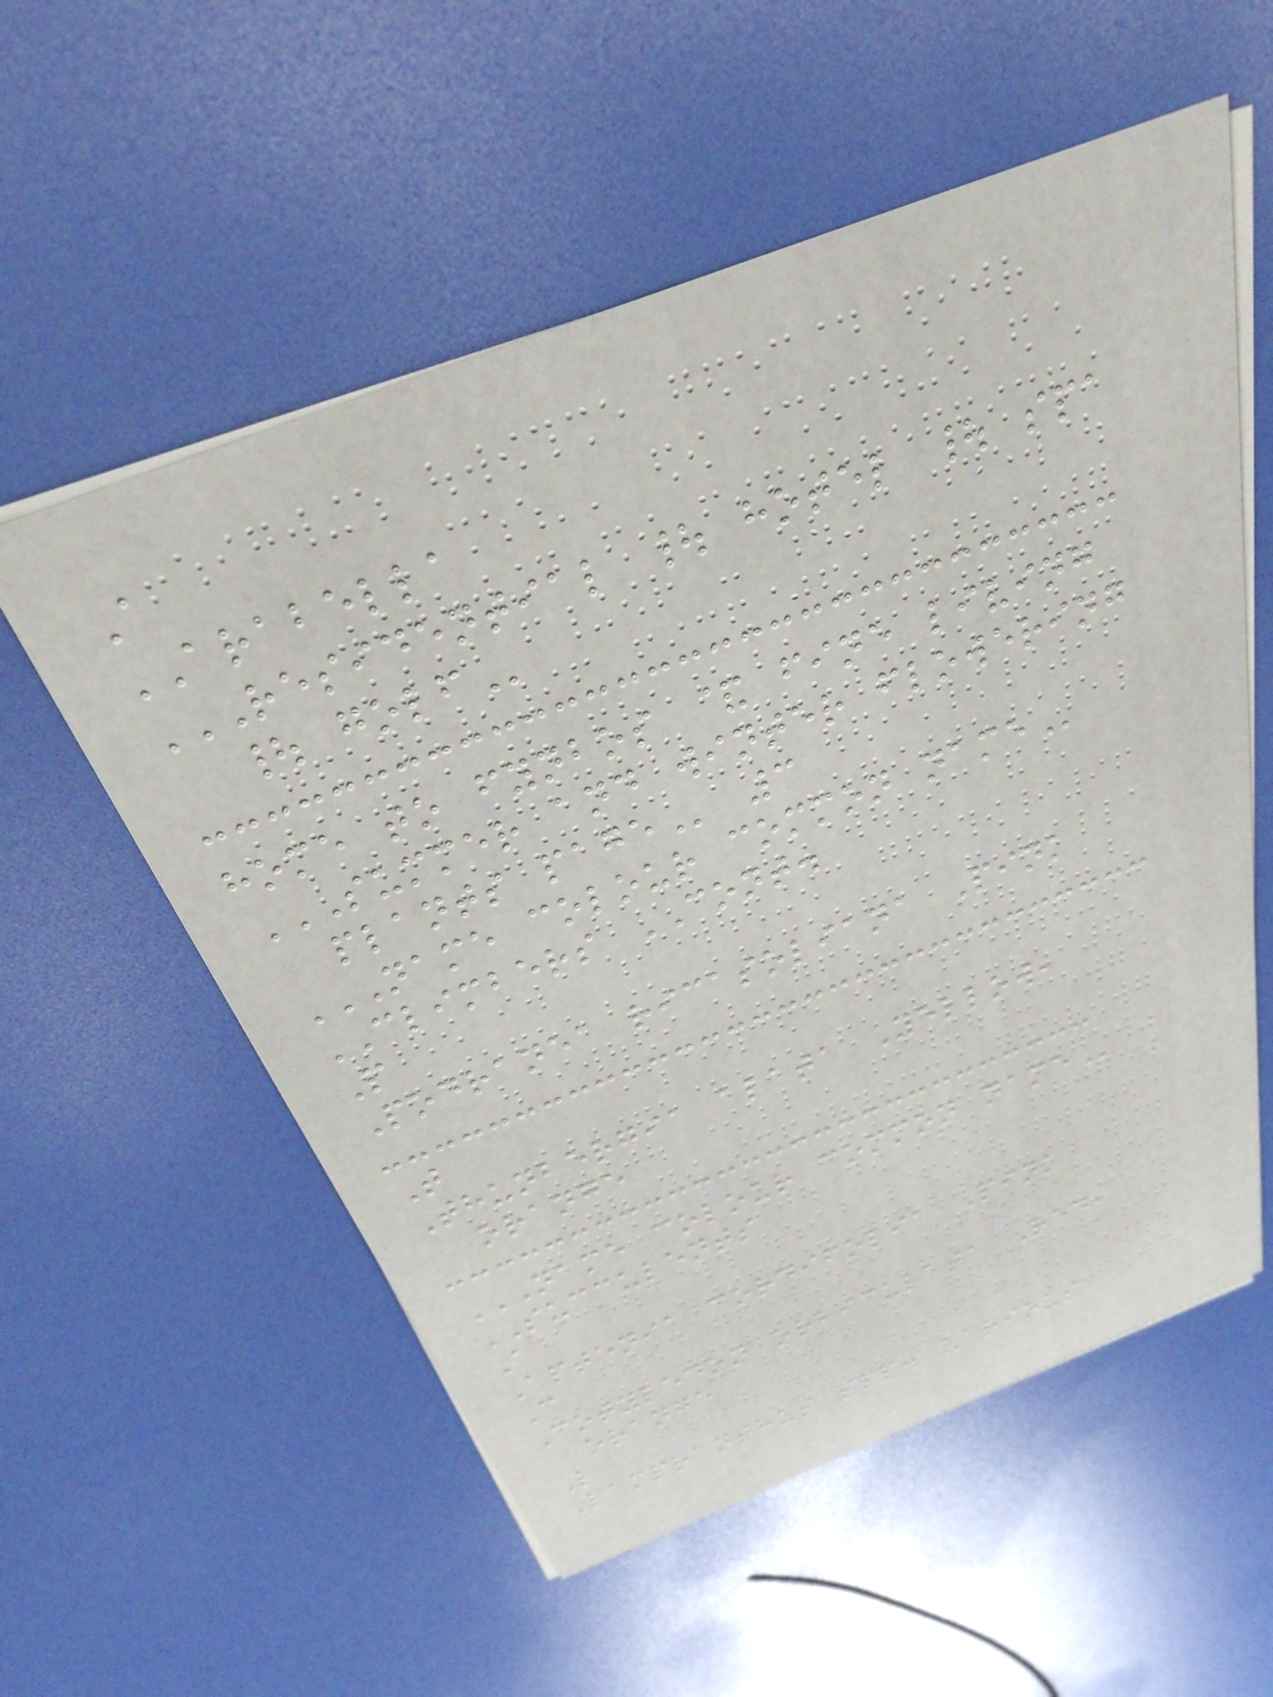A
ARABELLA
RESIDENTIAL | HOTEL | SPA
| GOLF
home to fynbos & fine living
SUMMER AND WINTER FLOWERING
PLANTS PAGE 3
NAME COLOUR COMMON NAME
CLIMBERS CONT.
P
Podranea ricasoliana Pink
T
Thunbergia alata Yellow,
orange
NAME COLOUR COMMON NAME
SUCCULENTS
A
Aptenia cordifolia Pink
C
Cotyledon orbiculata Red,
orange
L
Lampranthus spp. various
